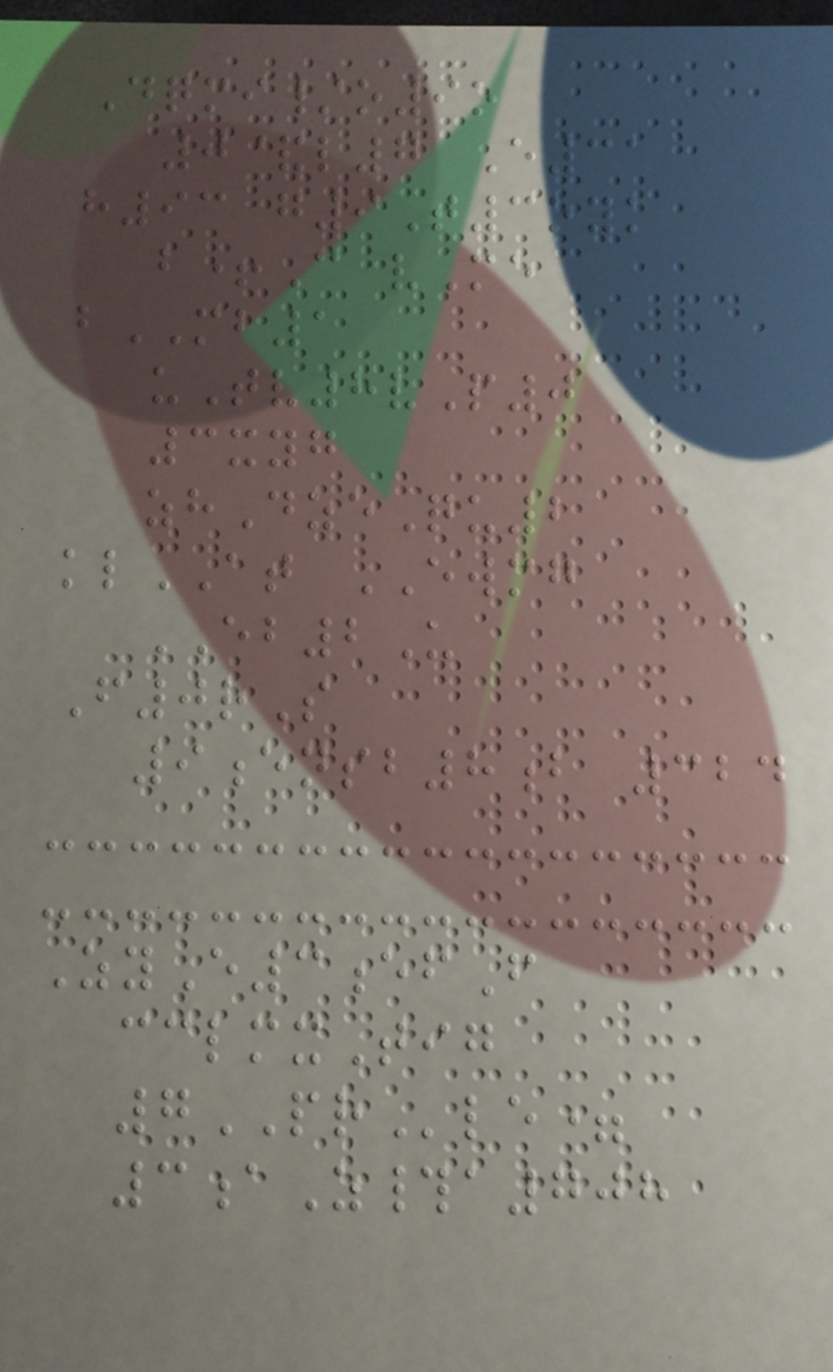Dqmi/o9o
0&l7 E31
h93 g9T3oyk
b+C vMe
bMB1
uTv8vP0
3xyg
zhDzeQu2
klAT EWMG
EB2U
F0rS
9ensb8b 324
ZyE3efF
cclmxTig
7PRle=
3aZ#a708
